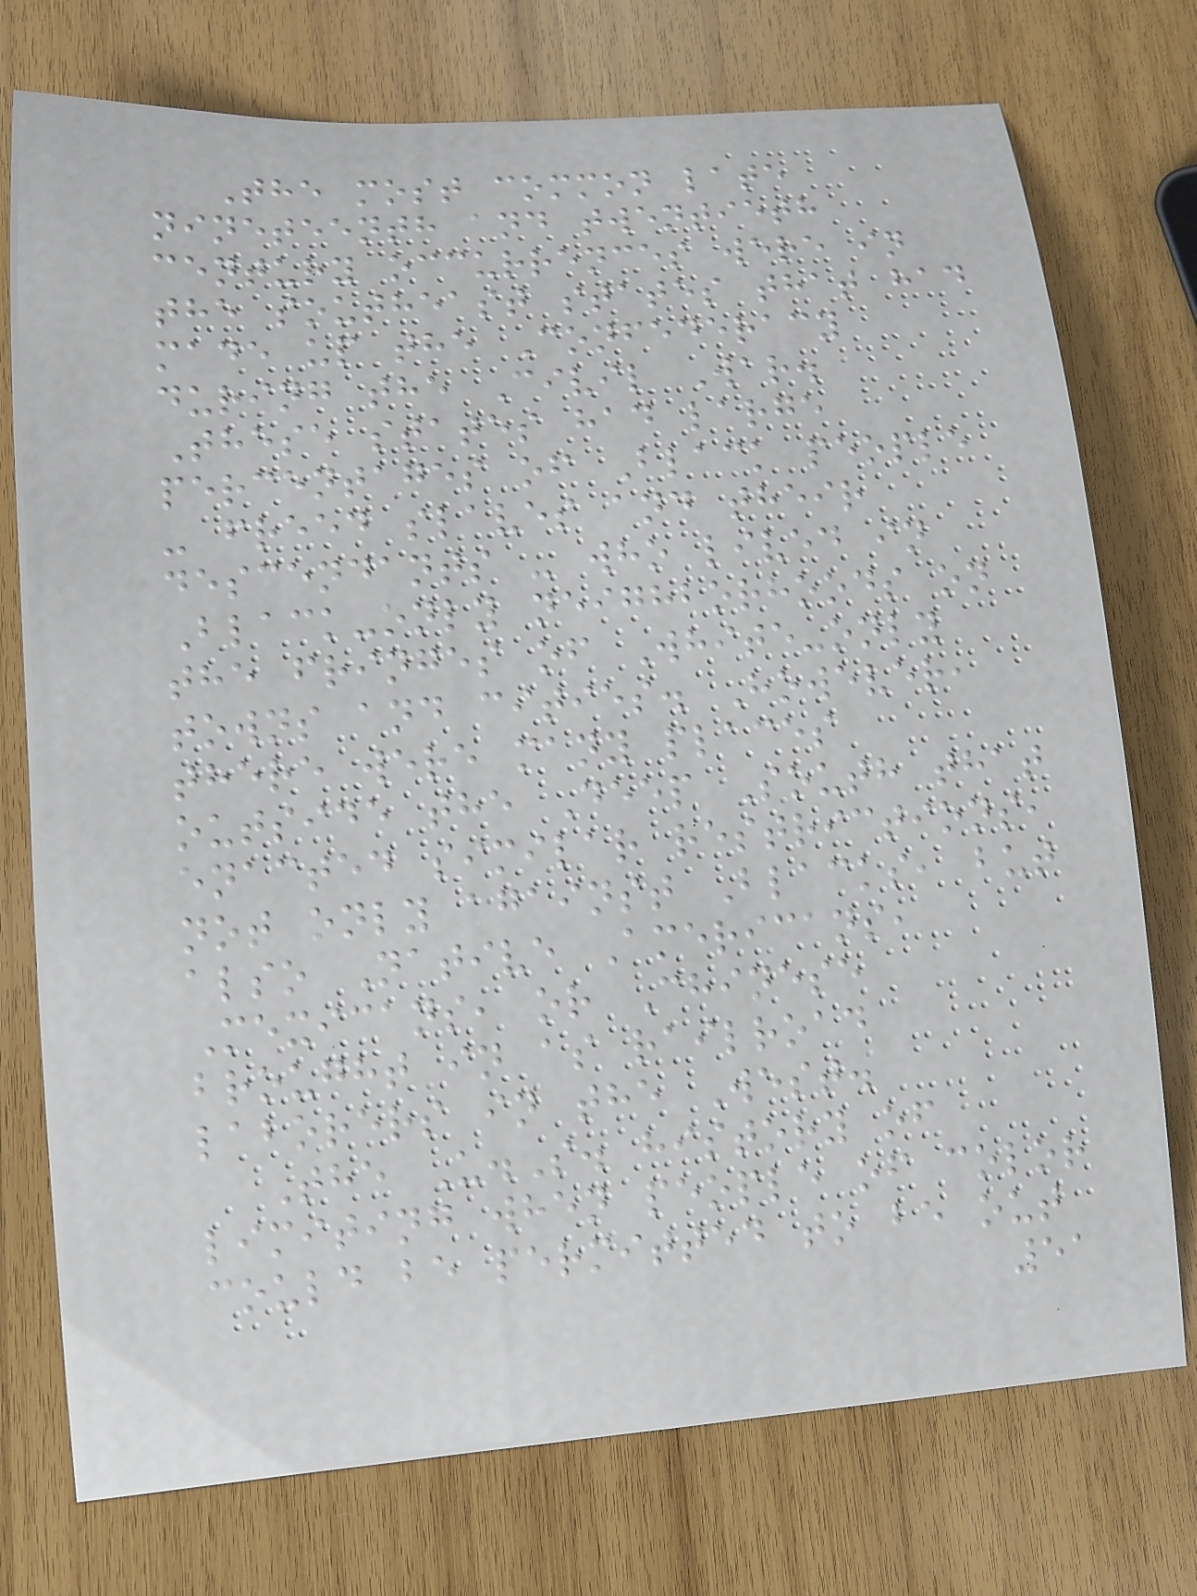The most common late
nineteenth and twentieth
century occurrences were in
the southeast states that had
made up the Confederacy
during the Civil War.
These states had large
percentages of Black people
- freed slaves and their
descendants - who lived in
Black-only neighborhoods on
the fringes of White-only
towns and cities. However,
there were many places
outside the Deep South that
enacted similar restrictions,
not only against Blacks, but
also Native Americans,
Mexicans, or Chinese
brought in as railroad
laborers in the West.
The U.S. history of
limiting when people of color
could be permitted to be out
51
